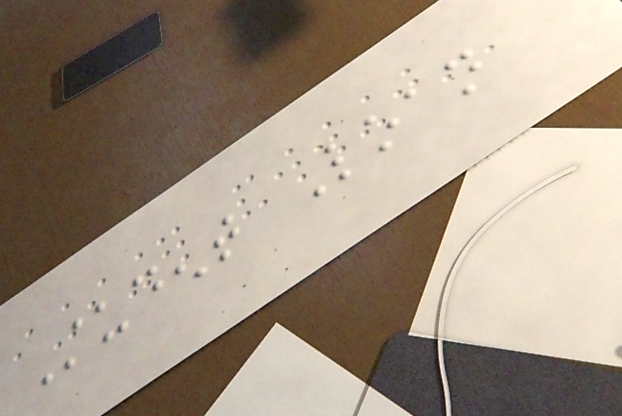Student Loan
